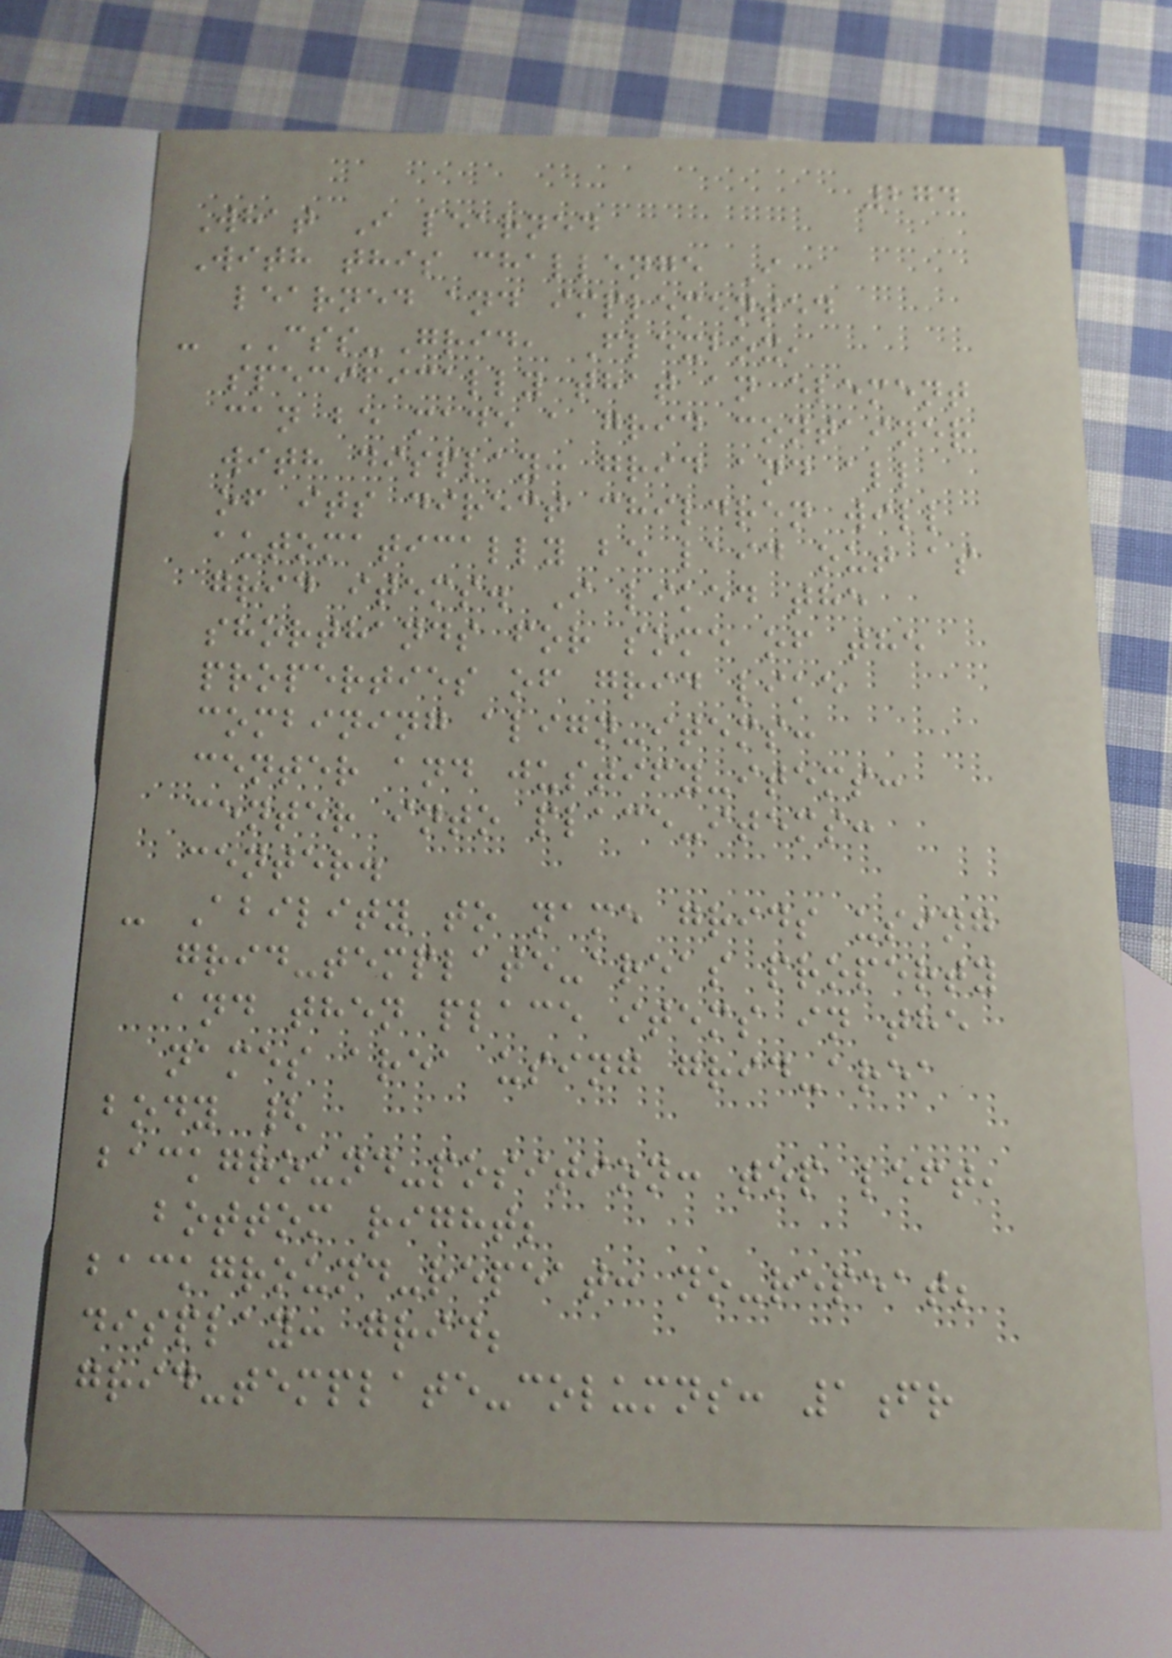274
What I learned
With this challenge I
learned and implemented
- CSS-Grid, Flexbox,
specifically that an element
can be made a grid container
with display: grid and all
of its direct children will
automatically be laid out as
grid items. I liked the
shorthands for some of the
properties of grid like
combining align-items:
center and justify-items:
center into place-items:
center.
- Ability to name grids using
grid-template-areas property
and then place items in the
names area using grid-area
body {
background-position: top left,
bottom right;
background-repeat: no-repeat;
display: grid;
grid-template-columns: 1fr
